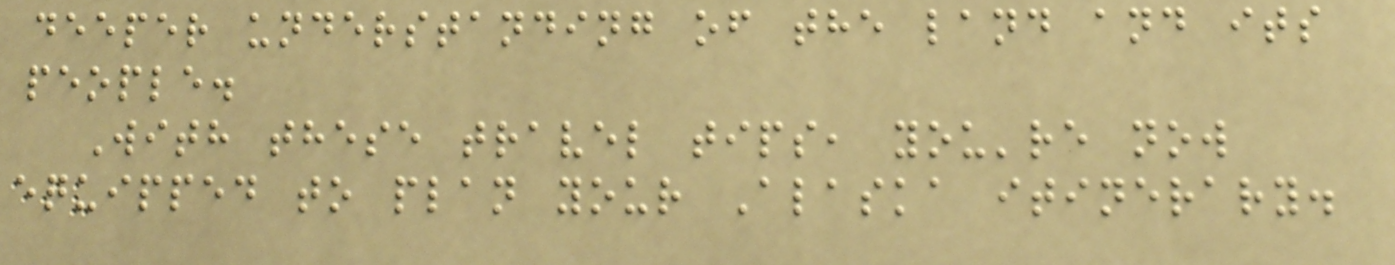deeper understanding of the land and its
people.
With these travel tips, you're now
equipped to plan your Alaska itinerary.
